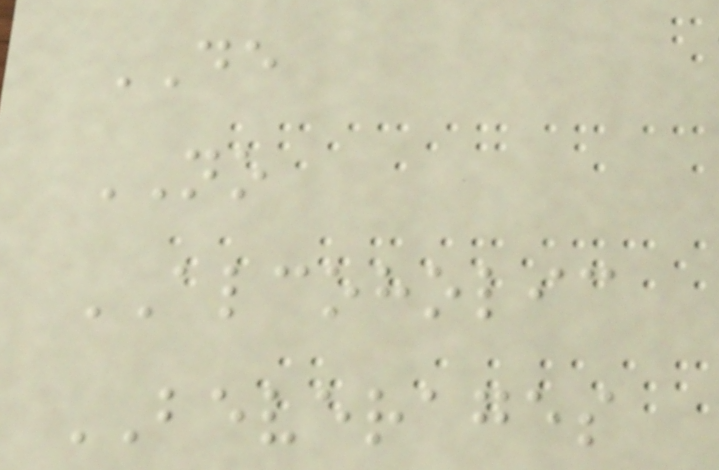DE
NO
ALCOHOLIC
BEVERAGES
